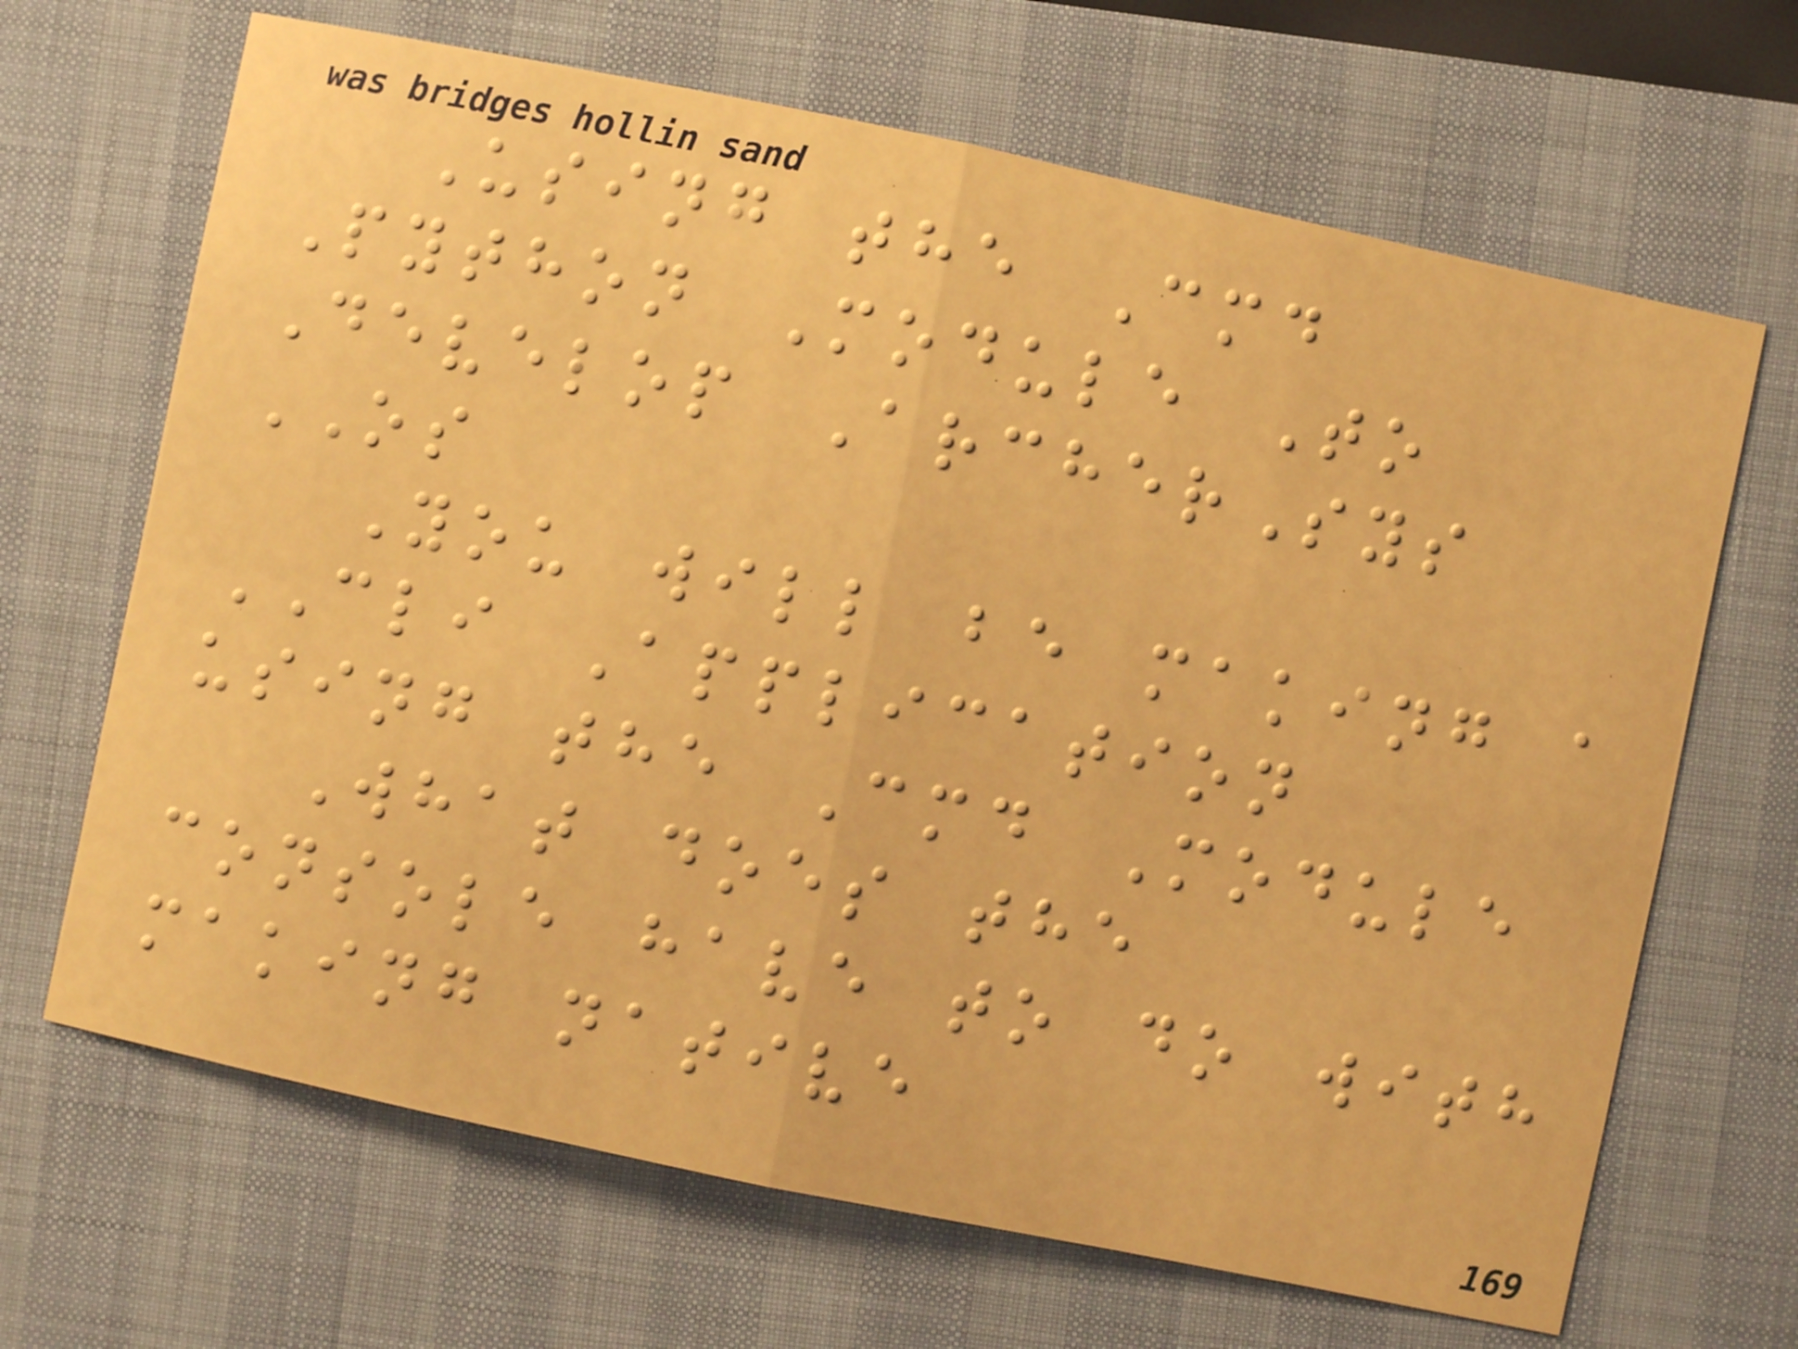Using the Cmd
Python Module To
Develop ArcherSys
OS
You will be making a
CLI Application
using the Cmd Module
What does the
console have to do with
making native
